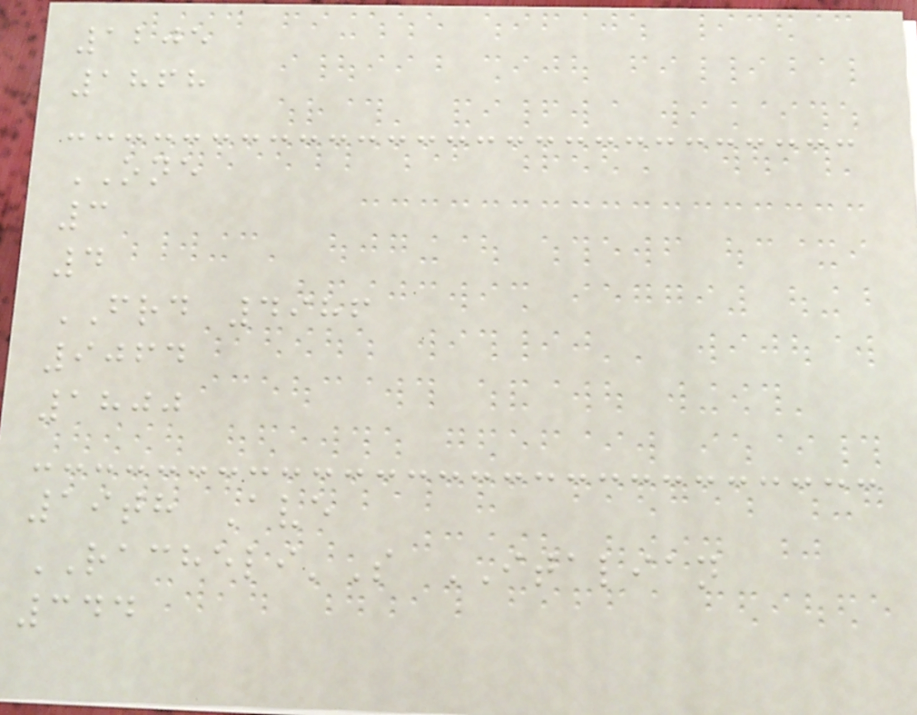1205
1868
ONE
3
4
FRD 4986
9064
1800
19th Ave
RACHELI'S ITALIAN
344
